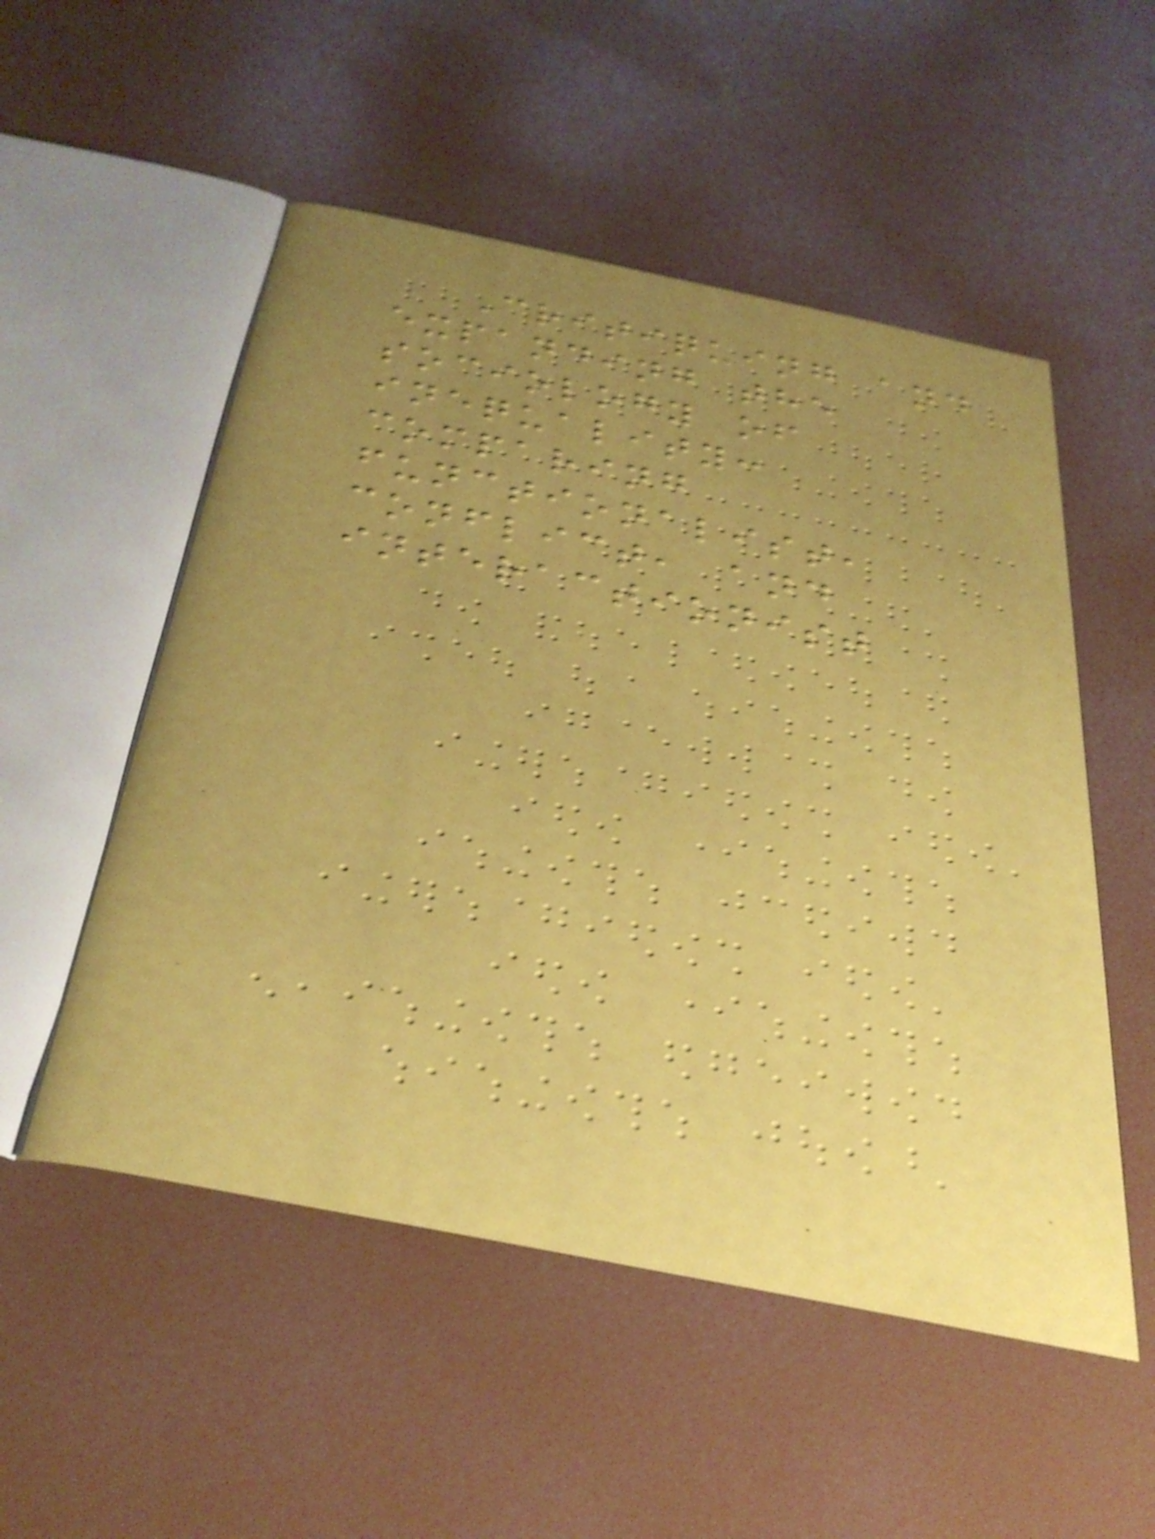Critiquing and
expanding the
sociology of
inequality:
comparing
functionalist,
conflict, and
interactionist
